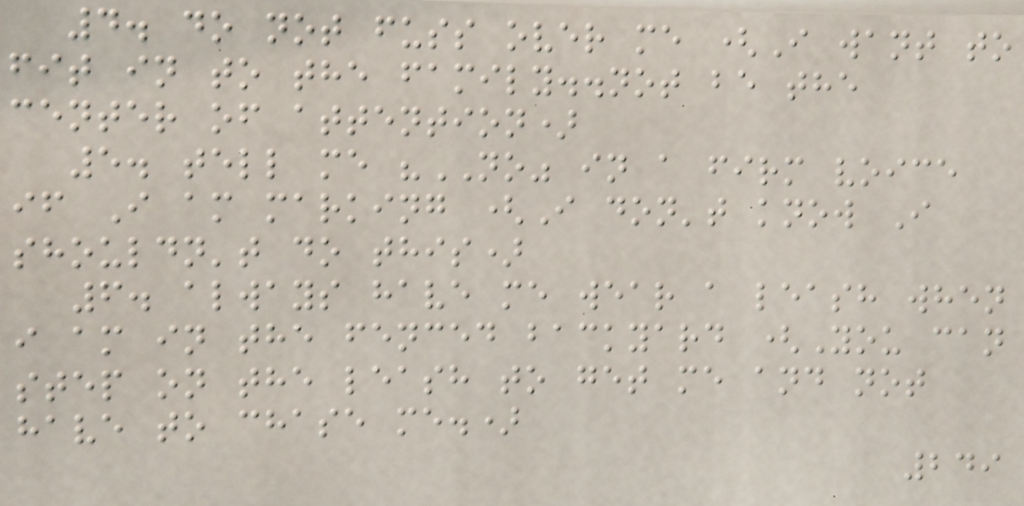4. do not fuss over me (I want to
fit in to the family..not be the
center of attention)
5. tell me "NO" in a firm voice
if I am marking (I don't know I
shouldn't do this)
6. always have me wear a leash when
i am in the fenced backyard (You can
step on the leash to get me and not
have to chase me.)
249
